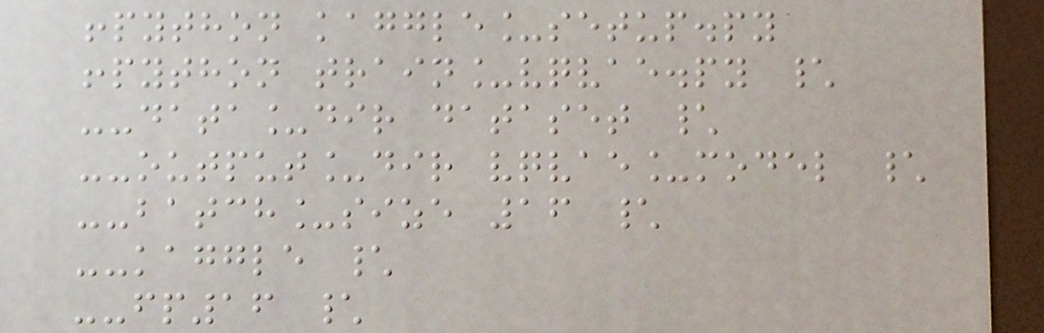!python kaggle_setup.py
!python train_vqvae.py \
--data_dir dataset \
--output_dir vqvae_model \
--batch_size 16 \
--kaggle \
--fp16 \
